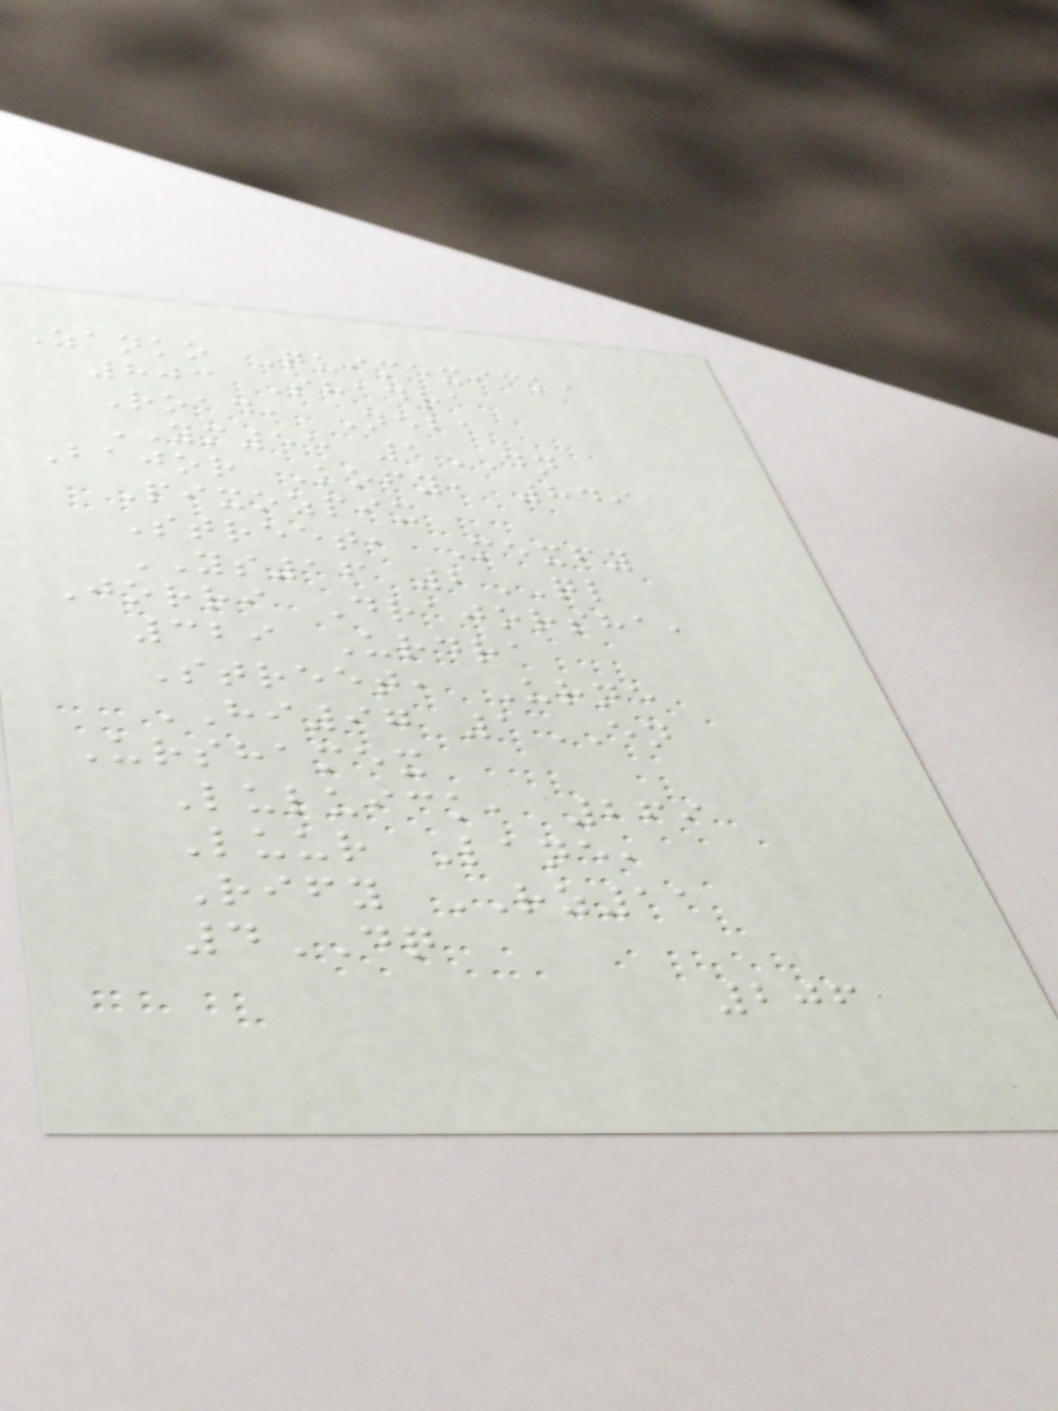Zanko Quimexick,
803 Shadra
Road, Neba
YM55 1DN
Bajor Kofy, 849
Pixozpix
Street, Mexfy
YS16 2QL
Jorri Drajorsha,
329 Urdra
Street, Urne
HI97 1EN
Urshamex
Luluick, 269
Luur Lane,
Rify RZ11
4DQ
206
